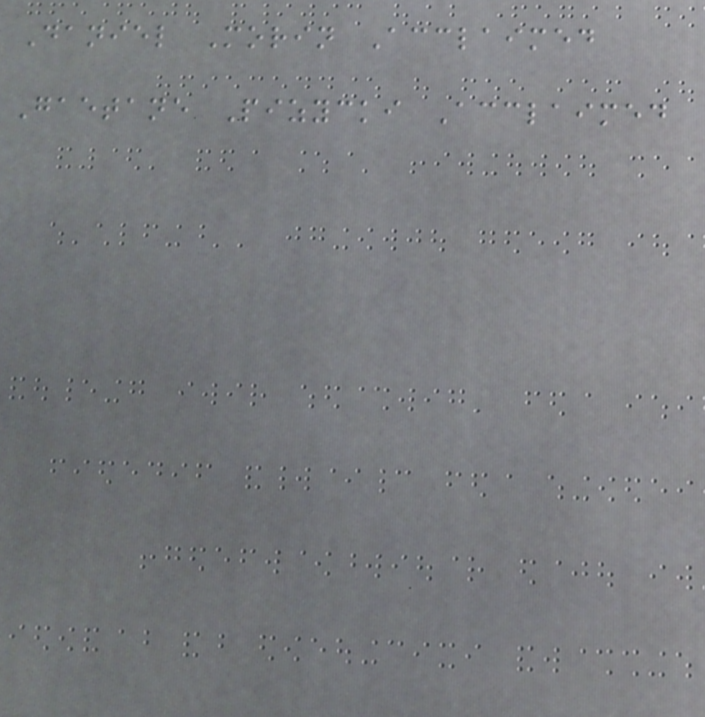Daniel Morin Acclaimed
Gaetane Pizycki Acclaimed
